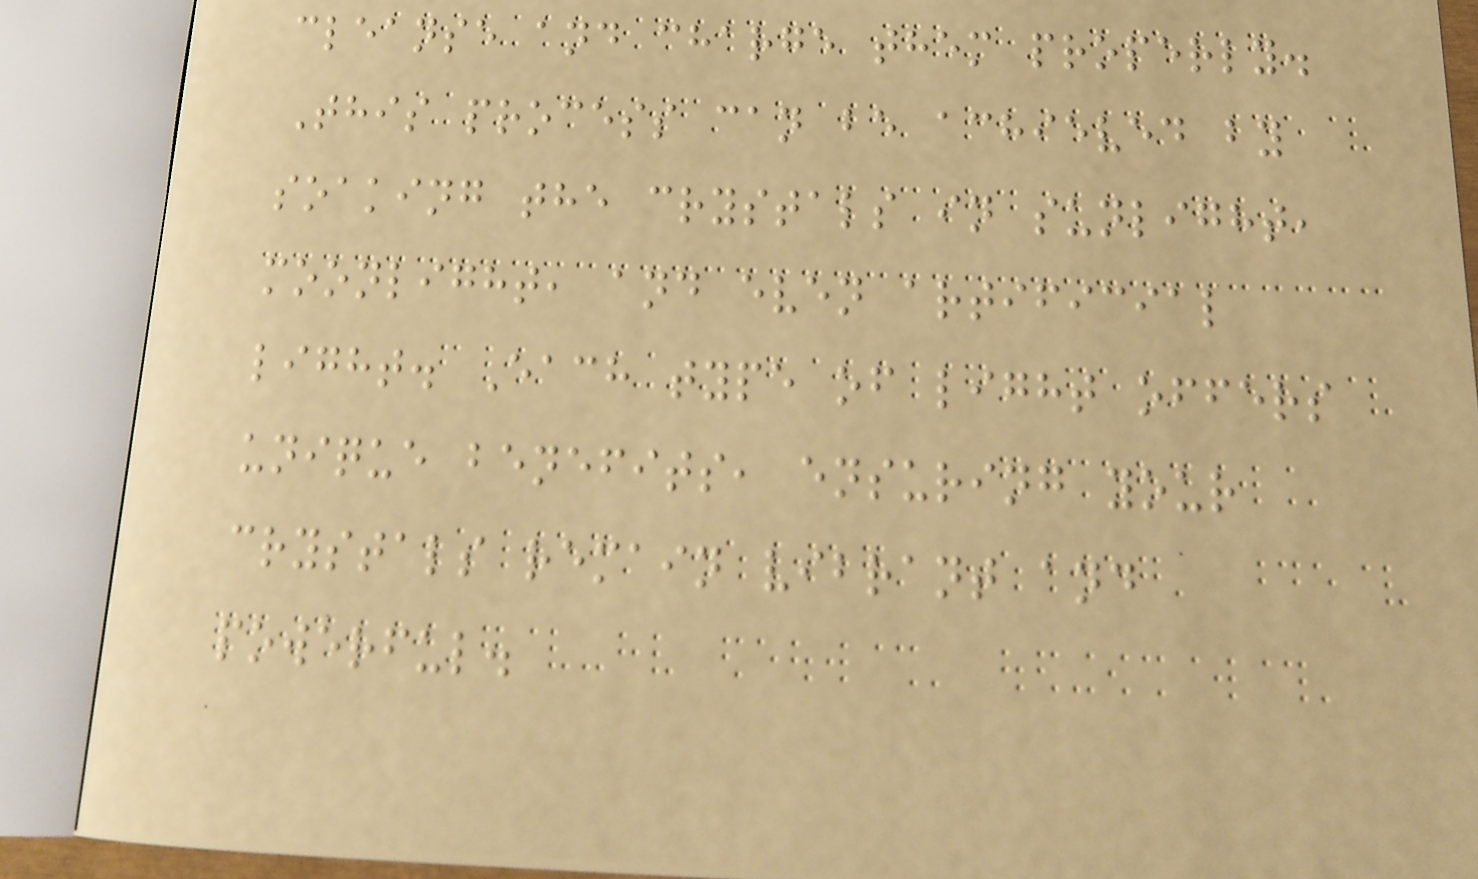cleanse and charge them properly.
This process can be achieved by
soaking the crystals in sunlight,
moonlight, and even artificial
light. Each type of light offers
unique benefits, ensuring your
crystals remain vibrant and
powerful.
